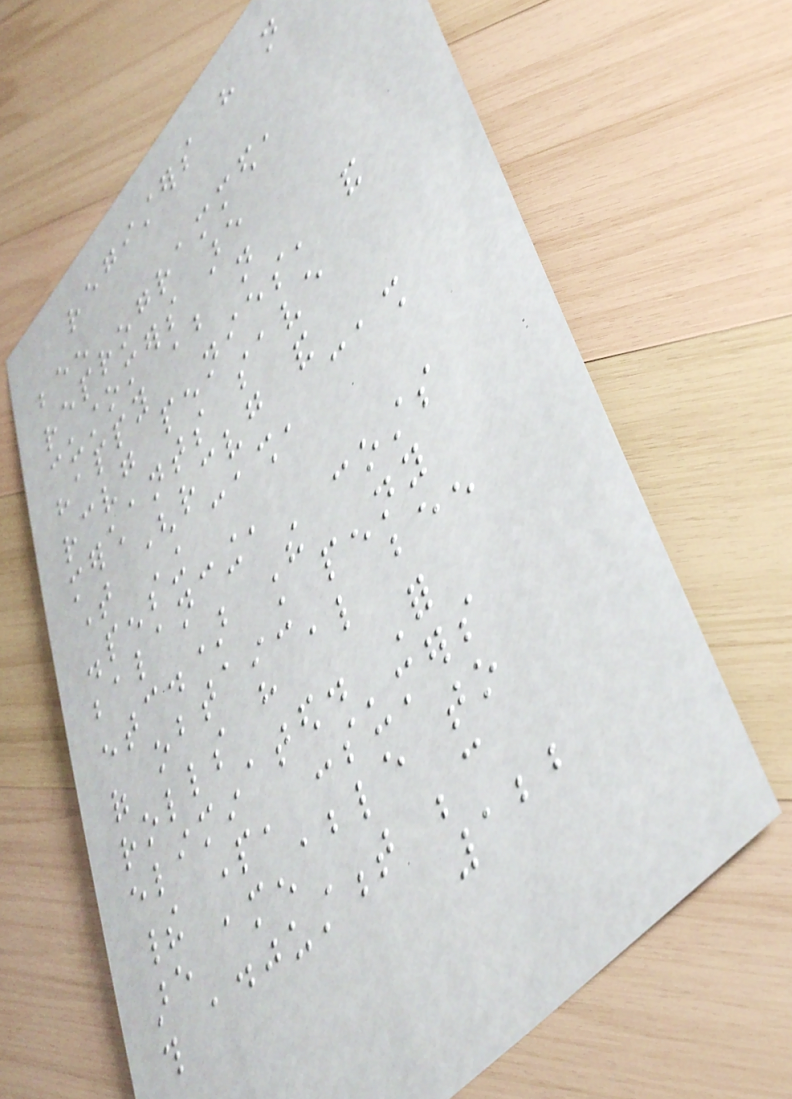registers have not
been
reprogrammed,
customers are
happy about not
receiving pennies, and
merchants save
time (receiving and
dispensing cash, cash
balancing,
etc.) The costs
of obtaining penny
rolls have also been
eliminated. For
their part, consumers
are amenable to
this adjustment because
122
